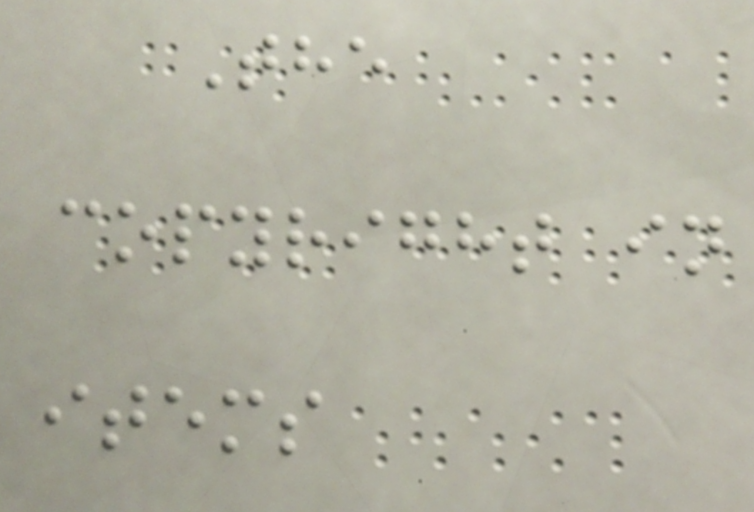The
copyright in
items
